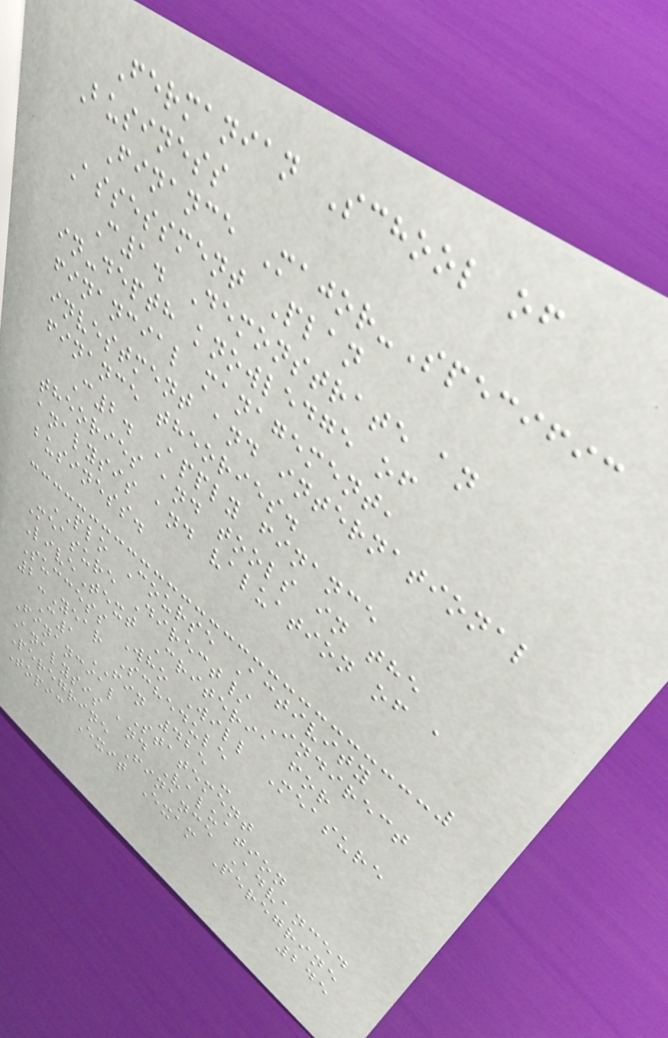Fermanian School of
Business
Finance Major-Specific
Assessment Plan
C1. Demonstrate an
in-depth knowledge of
financial management,
investment and international
finance theories.
C2. Apply finance
theories and tools in the
analysis and valuation of a
business.
PLO Course Activity
Measure Direct/ Indirect
LiveText Criteria for
Success Who Will Measure
2-Year Schedule
C1 FIN 425 -
Financial Statement
Analysis and Valuation
Peregrine Finance Advanced
Topic Exit Exam Peregrine
245
